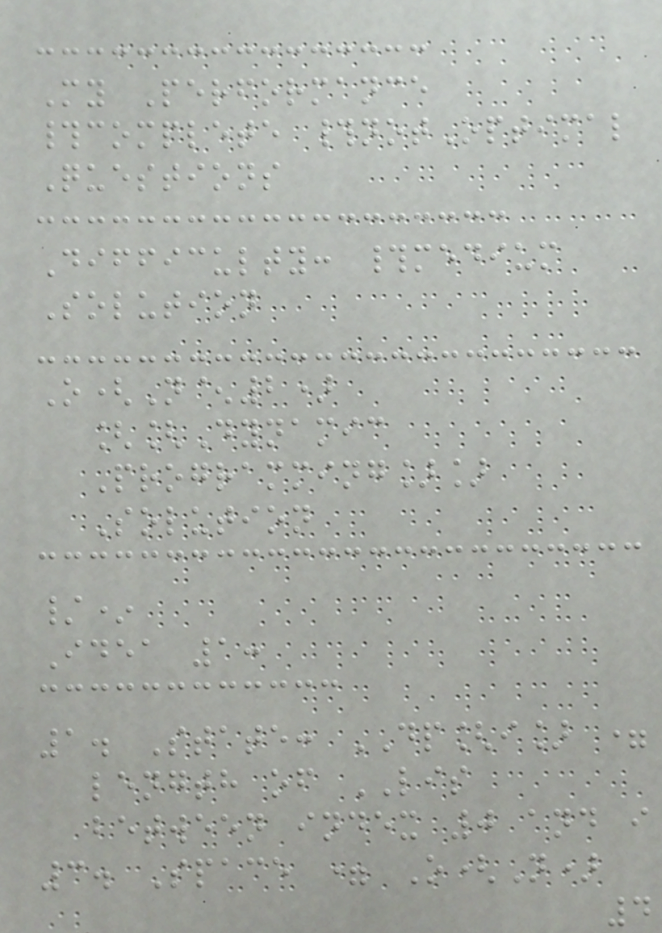My Performance
#complete #notOptimal
Questions
Difficulty: #medium
Solution
O(N^2)
[[Dynamic
Programming]]
Solution
/*
Idea 1:
1. State: DP[i] =
length of LIS
between index 0 and i
3. Space = O(N)
4
